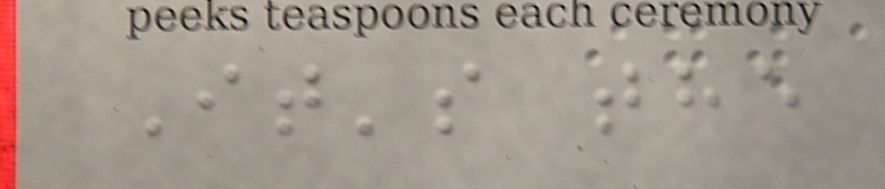It's the
